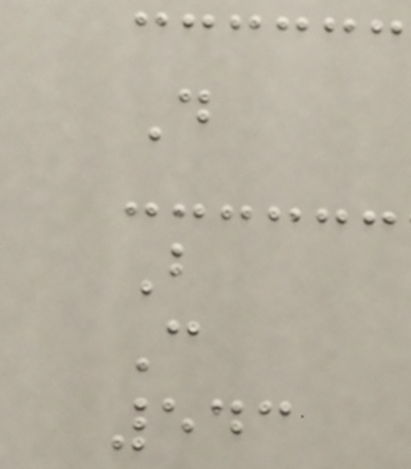D
B
C
543
